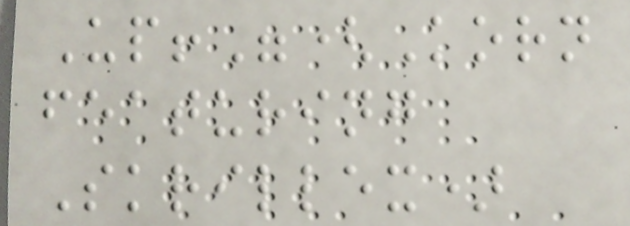Up!"(Korn
featuring
Skrillex)
